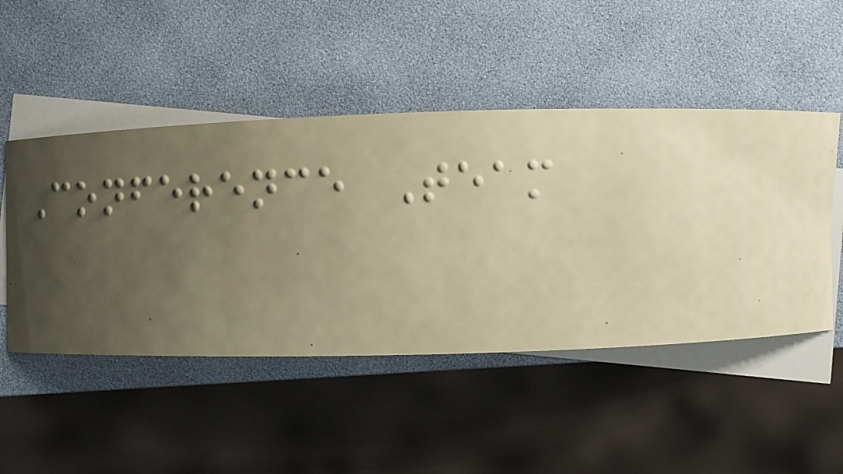Conference Team
